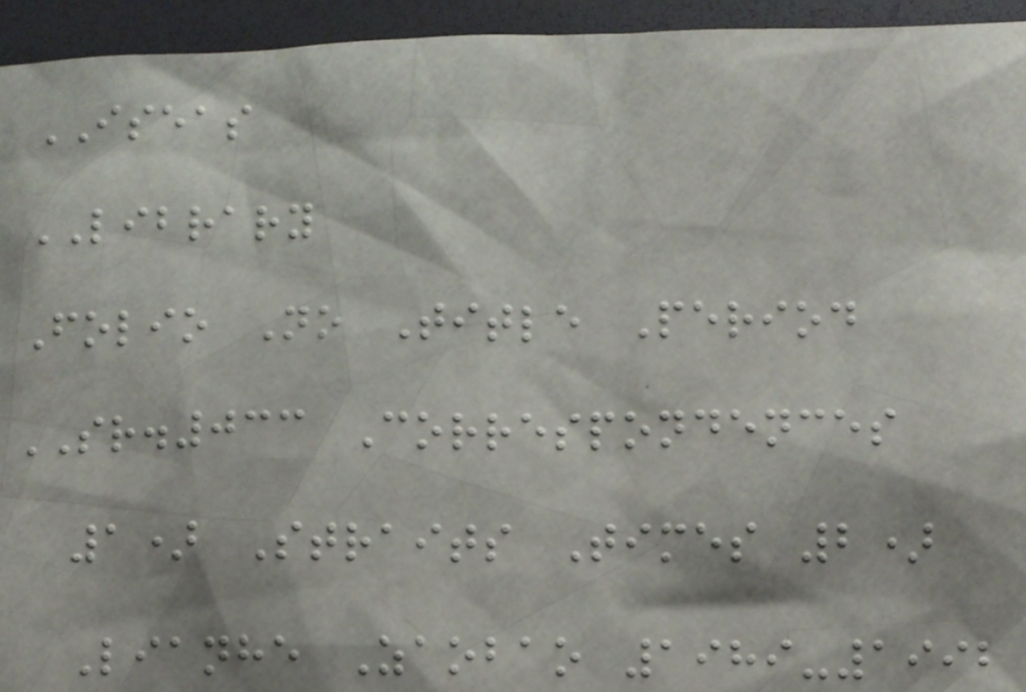ISEAS
LIBRARY
Folio No Title Period
SR.033 Correspondences
1) Straits Times 2)
Lianhe Zaobao 1989-1992
